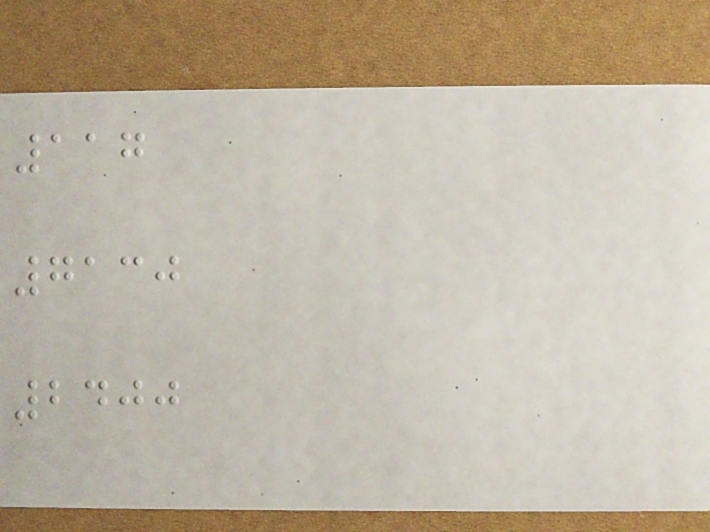117
7130
2400
